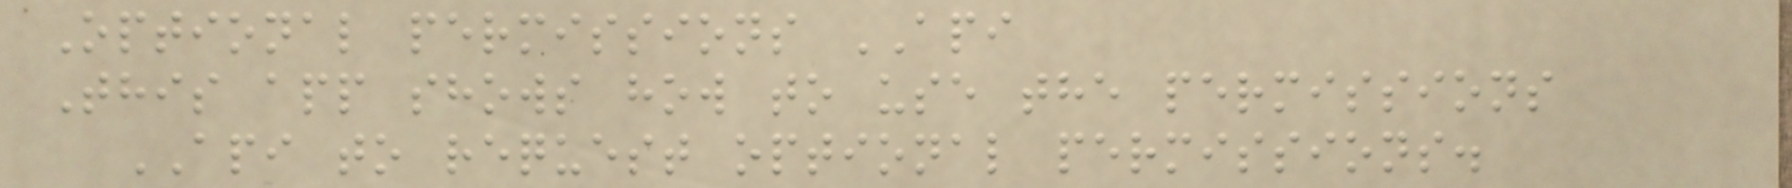Optional permissions API
This app shows how to use the permissions
API to request optional permissions.
